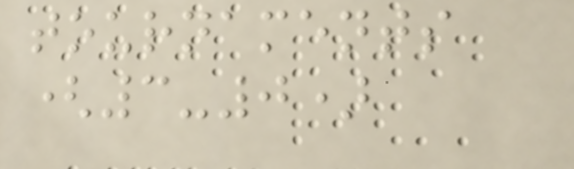tournaments
(3-0)
